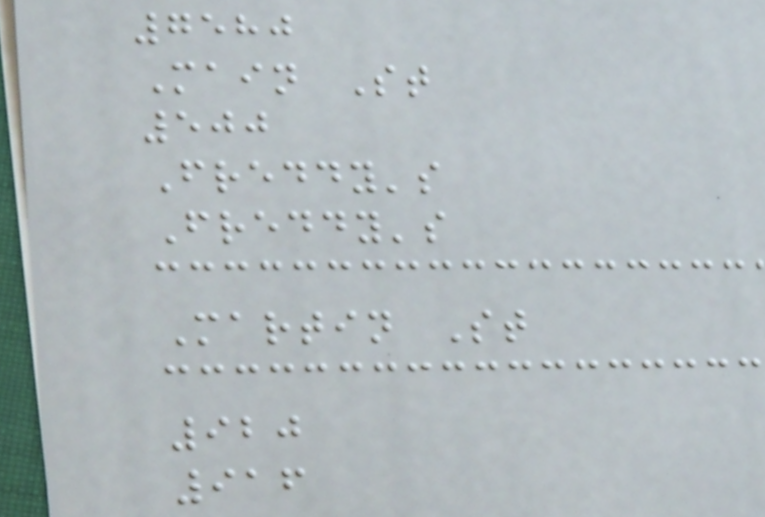7580
Main St
500
Freddy's
Freddy's
Martin St
920
916
